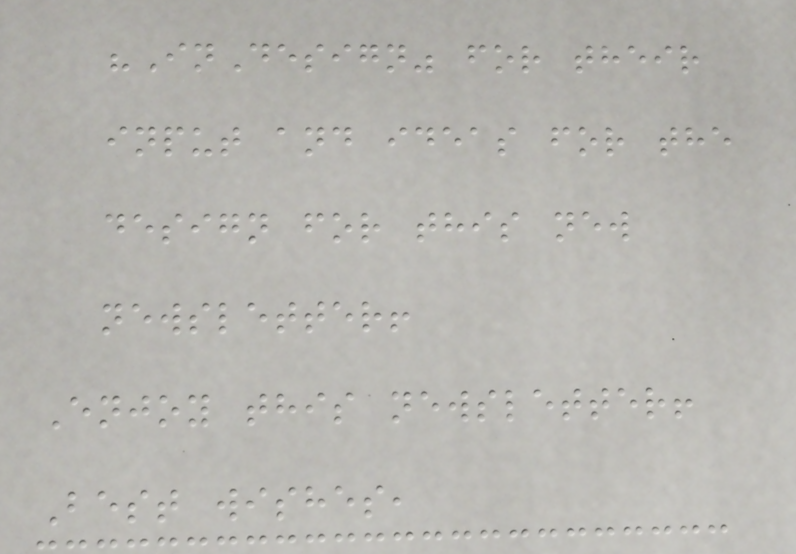"InDesign" for their
input and ideas for the
design for this new
newsletter!
Enjoy this newsletter!
Best wishes,
